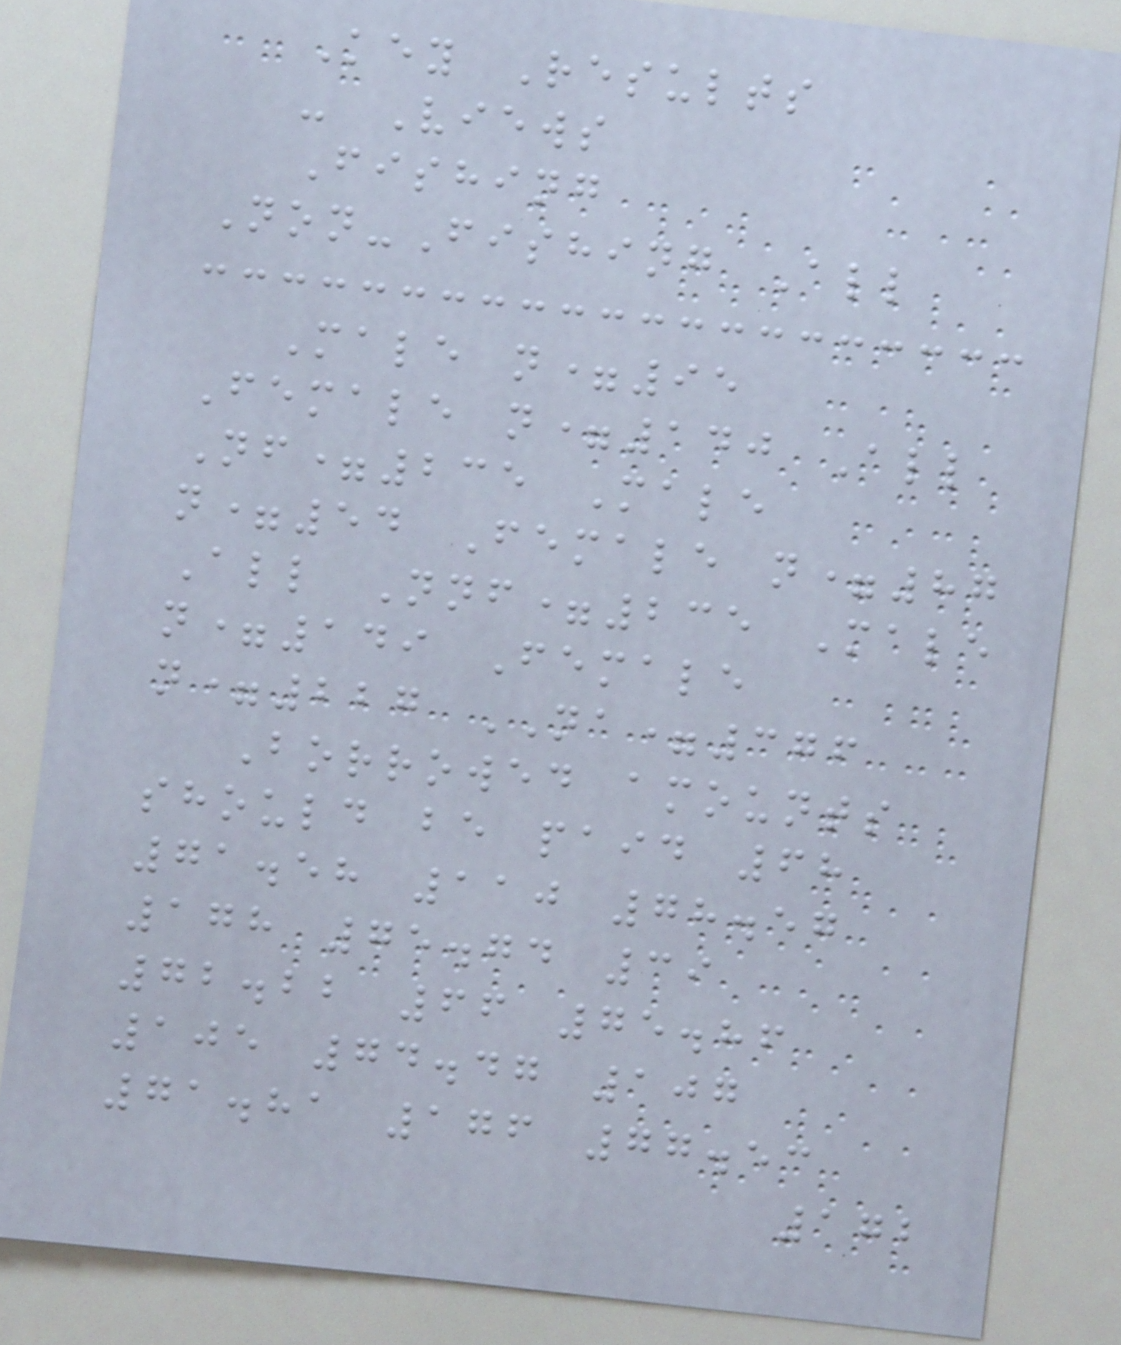Key Results
- Views
Fishing
Non-Fishing All
Male n=95
Female n=140 All
Nf=235 Male
n=54 Female n=87
All Nnf=235 Male
n=149 Female
n=227 NA=376
Borrowed amounts
should be paid 68
71.58 110 78.57
178 75.74 39
72.22 66 75.86
105 74.47 107
71.81 176 77.53
172
